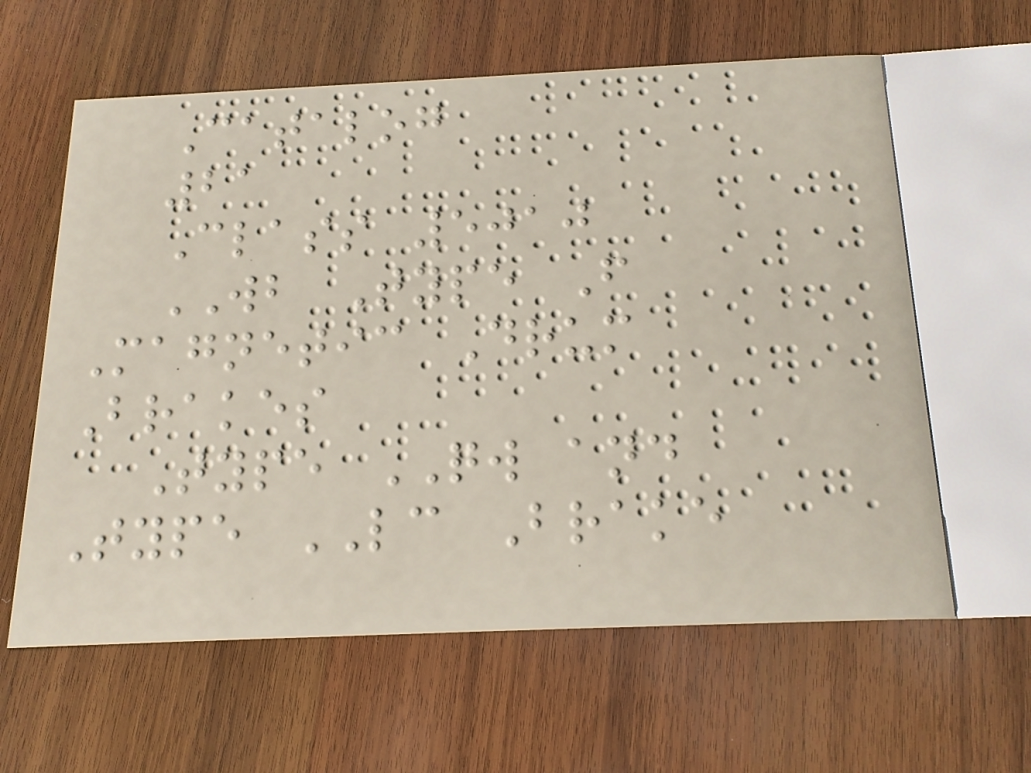Catalog
21
Class 5010
WB Type F
Magnetic Drum
Brakes
Type QW and
Type LC Brake
